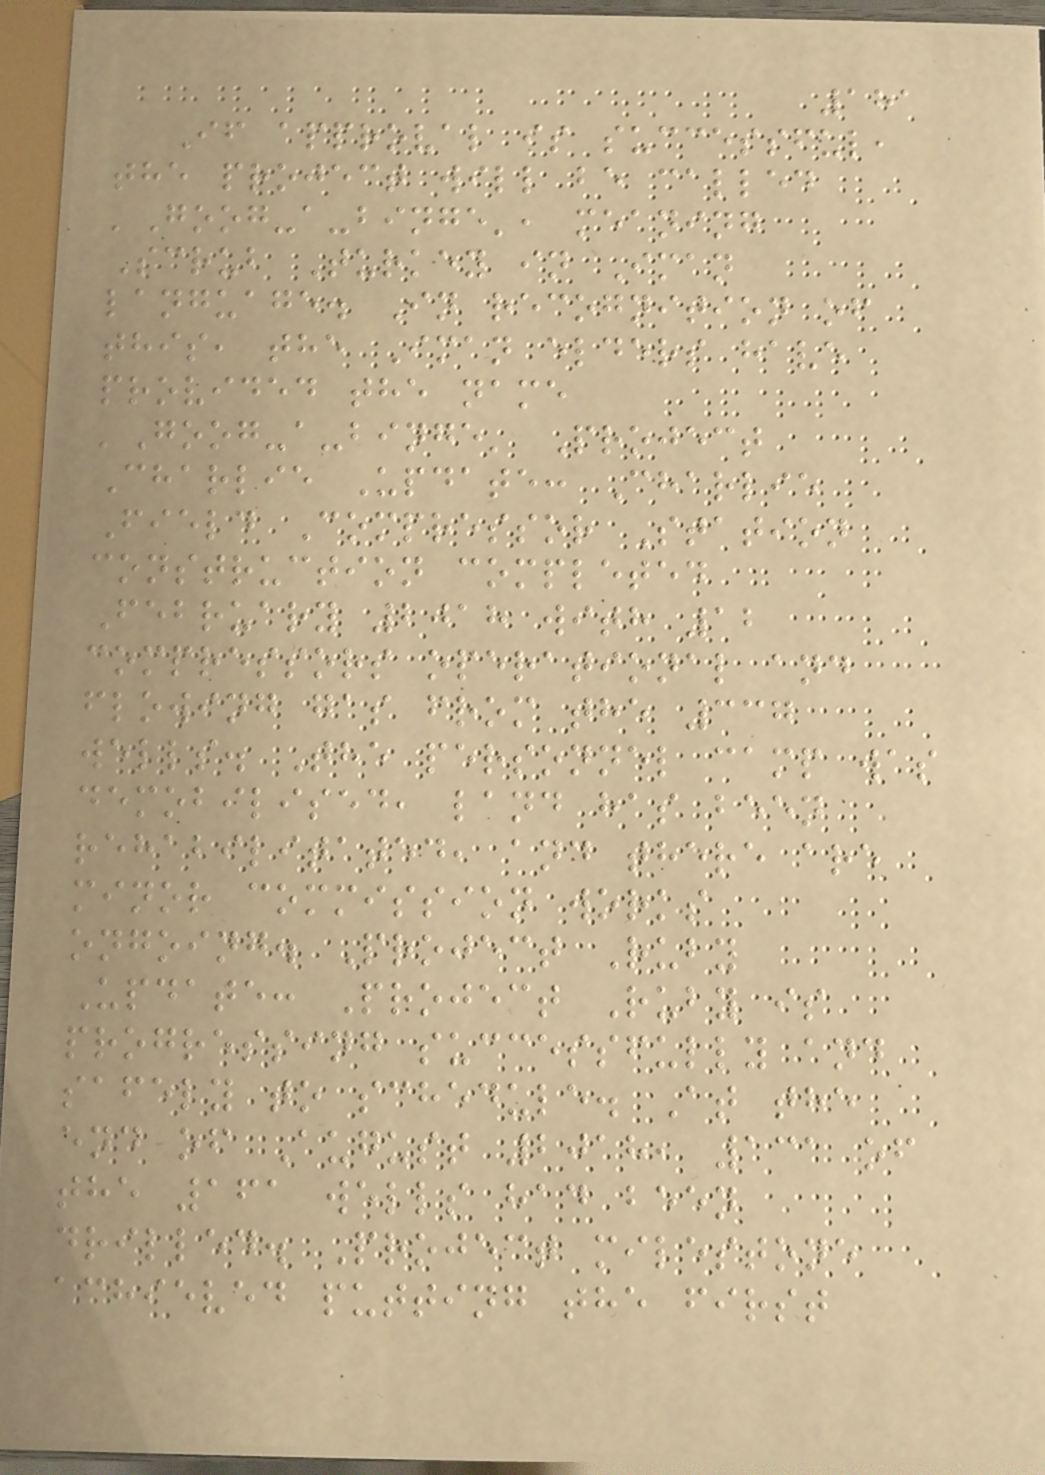181
If approval is successful,
the project will be called
'Goog-a-binge', meaning
Scrub Turkey in Iman
language. In recognition of
this, the Iman elders have
provided the name
'Goog-a-binge' Project
Charlie Update: Charlie
Field Compressor Station
construction completed
February 2018 with 12
compressors operational and
flowing gas from the 337
wells. The personnel camp was
demobilised, land has been
rehabilitated, and there are
minor commission works
ongoing. Project Ruby
Update: Project Ruby is
progressing successfully and
safely to schedule. At the
end of August 2018, 131 of
the 161 wells had been
drilled. Project milestone
achieved putting the first
